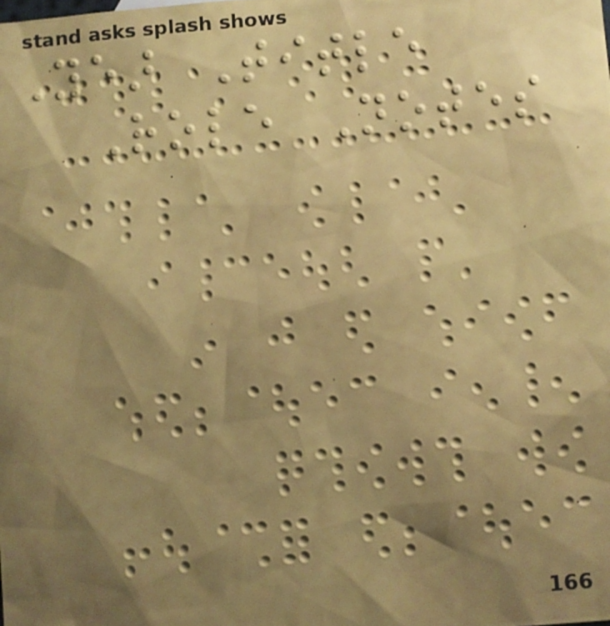Year Title
Role Notes
